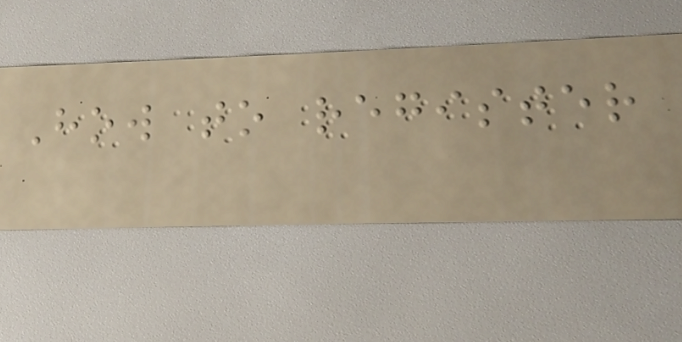How to register
